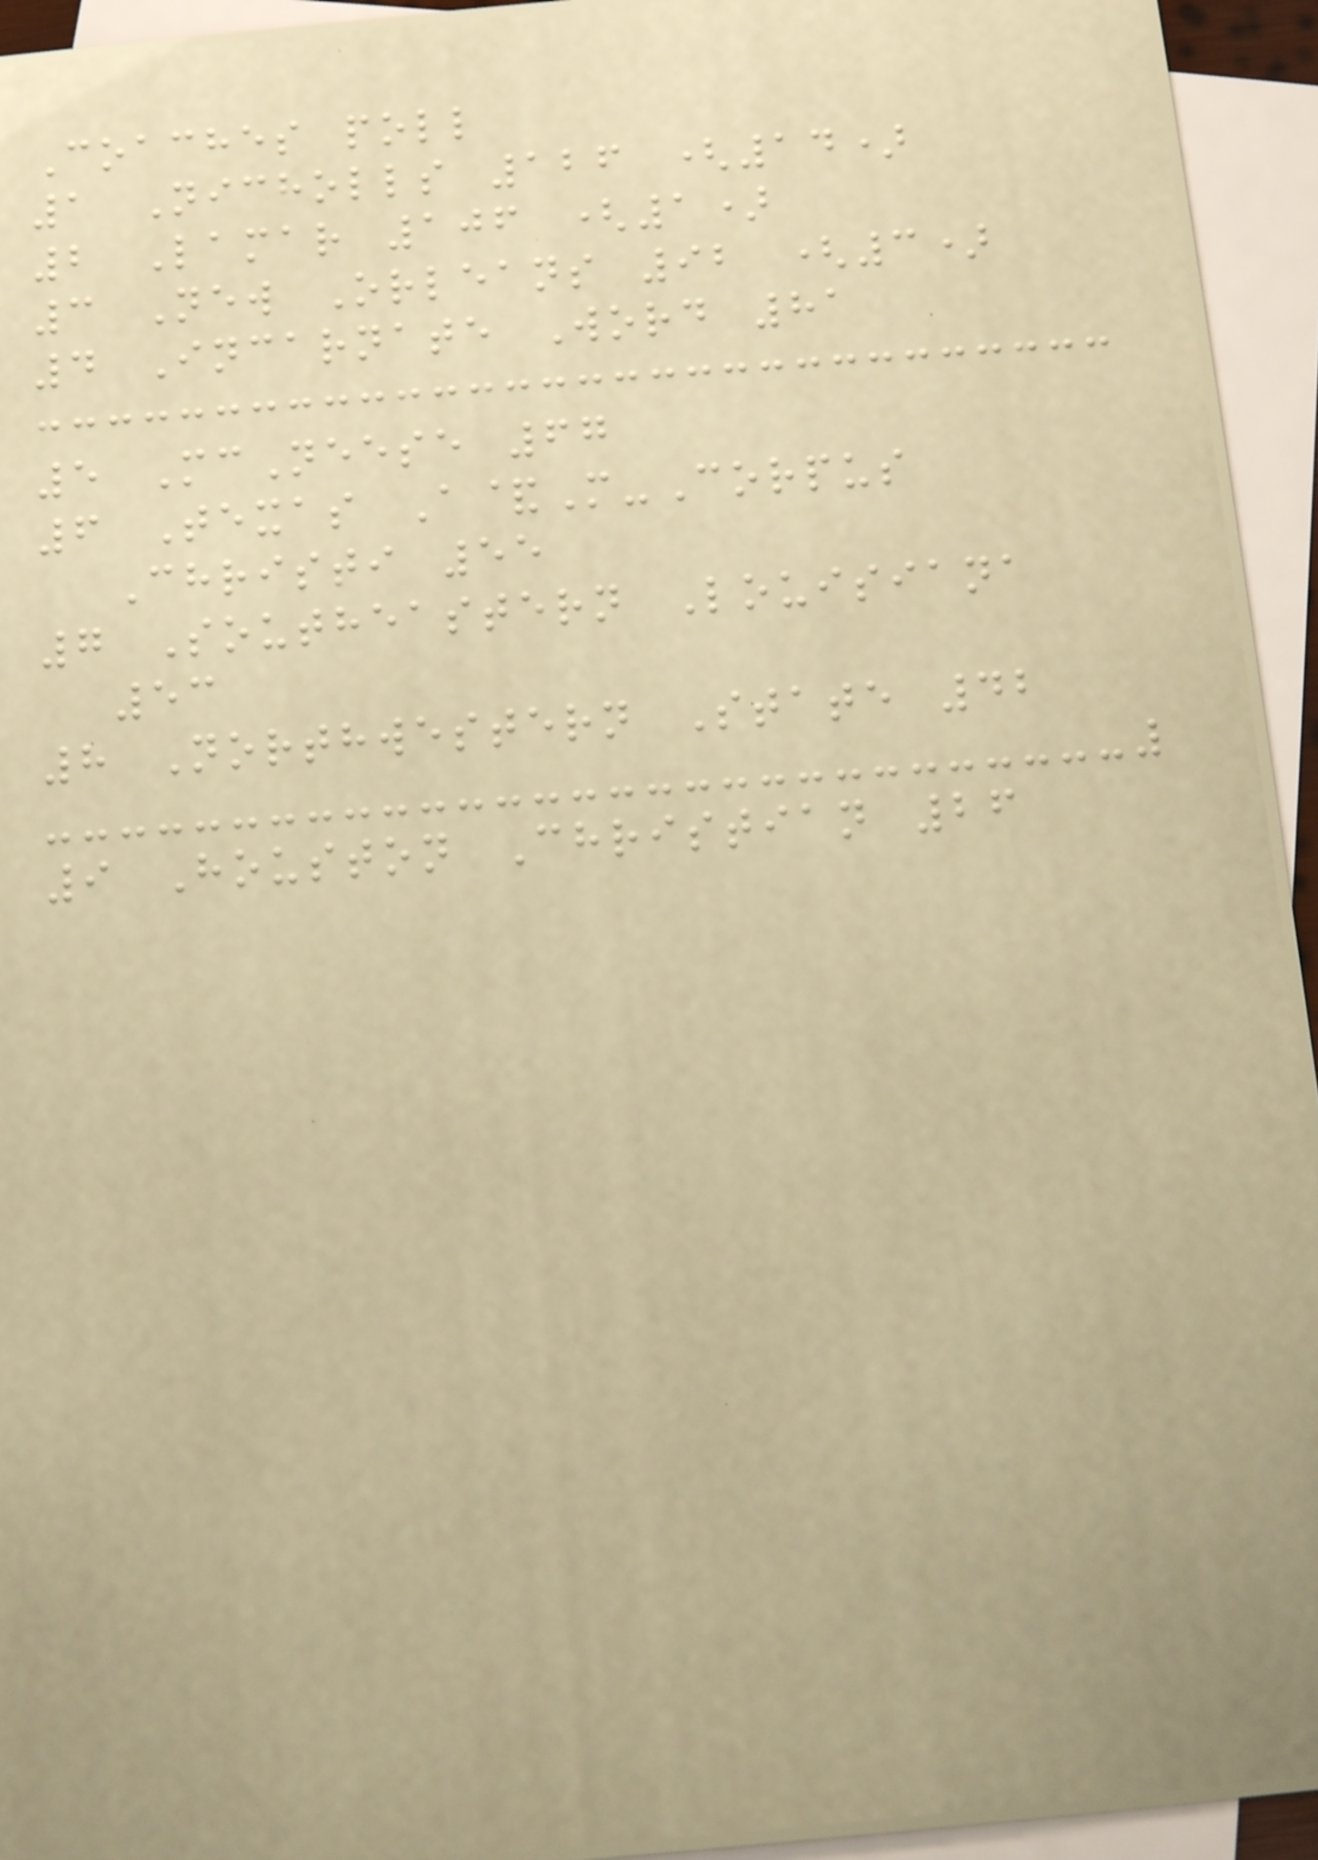Coaches poll
1 Nicholls 126 (14)
2 Lamar 106 (1)
3 New Orleans 92 (3)
4 Incarnate Word 81
5 McNeese 67
6 Texas A&M-Corpus
Christi 55
7 Southeastern Louisiana
53
8 Northwestern State 42
9 Houston Christian 26
